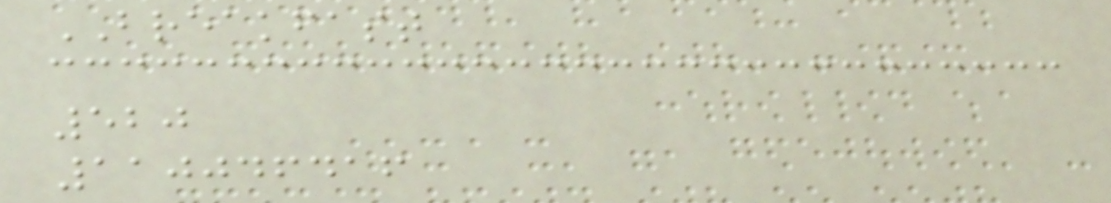BREAKFAST
520
110046416
